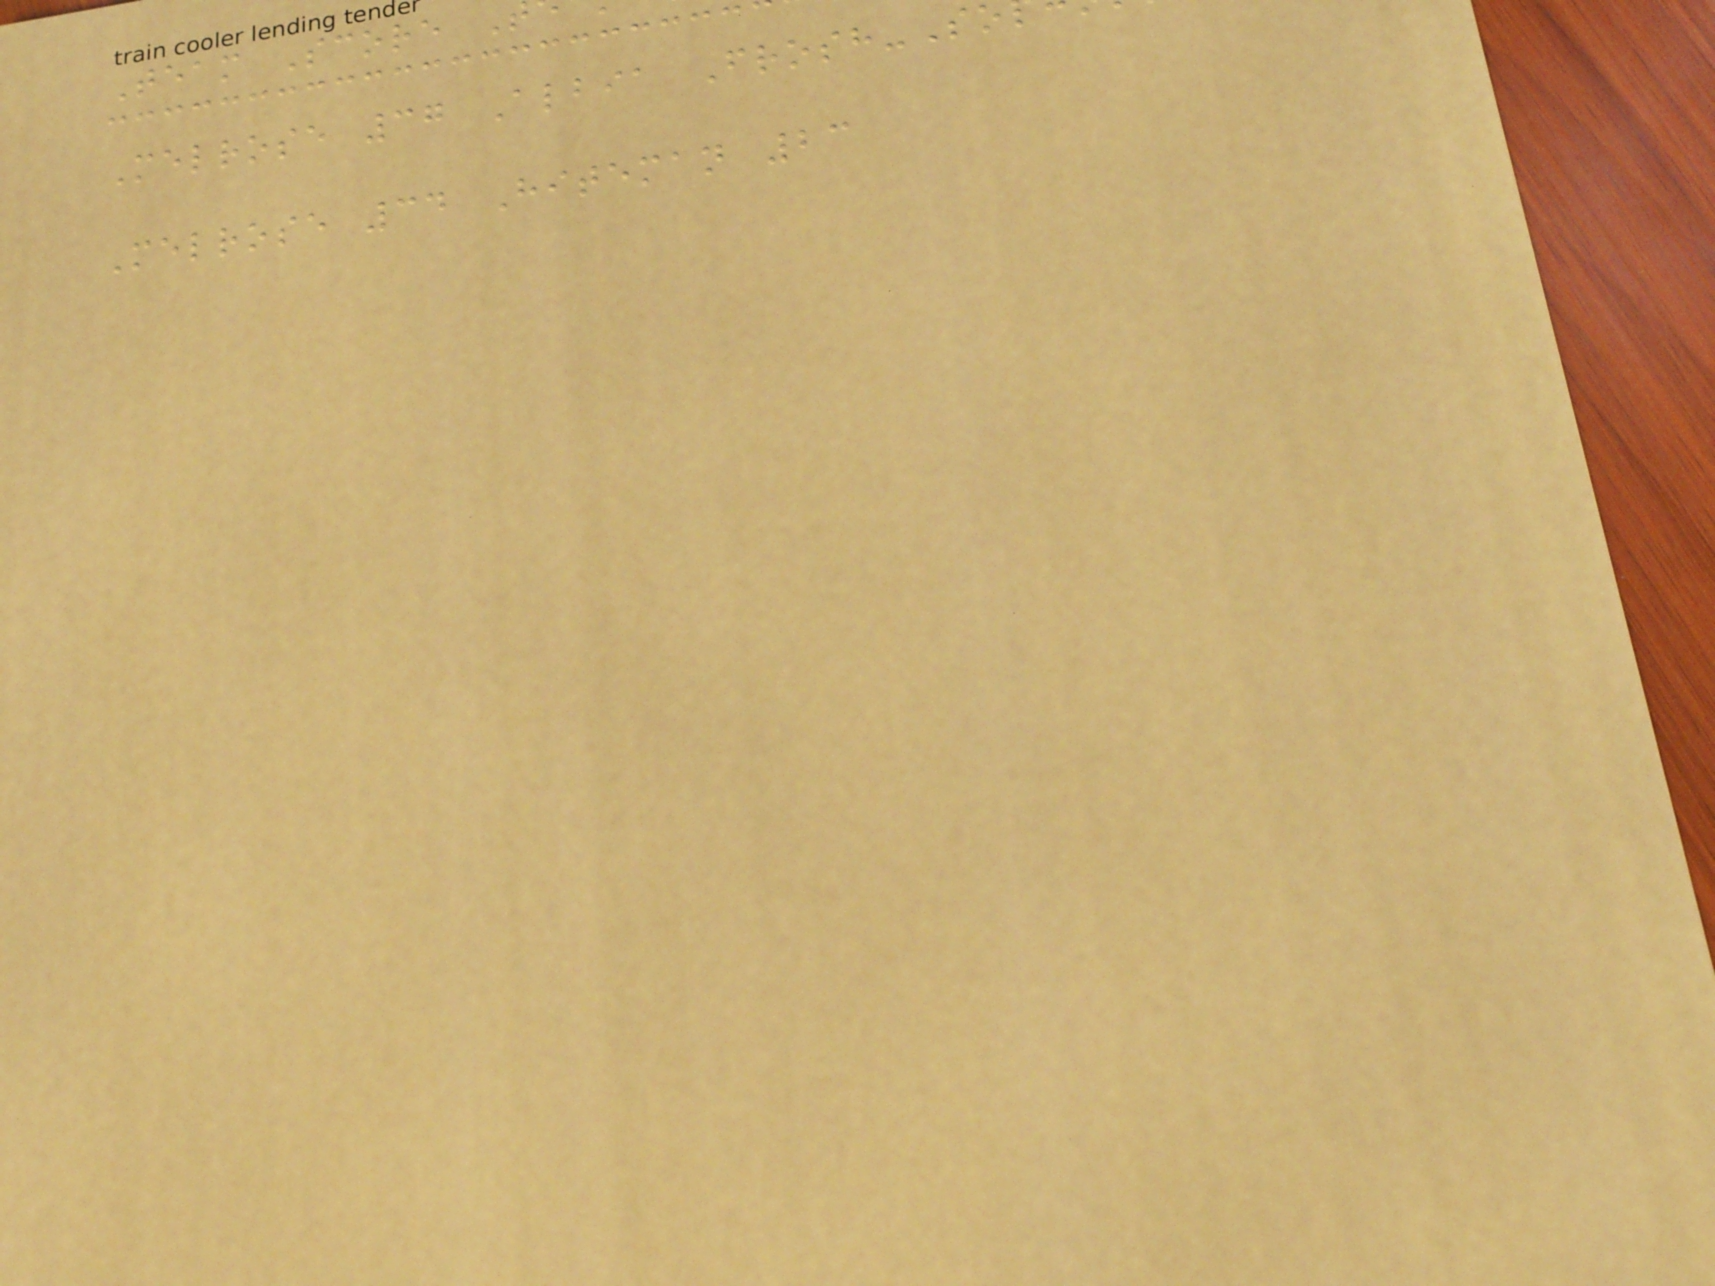Team Score
Melrose 37 Albia Frosh-So
Melrose 34 Hiteman 23
